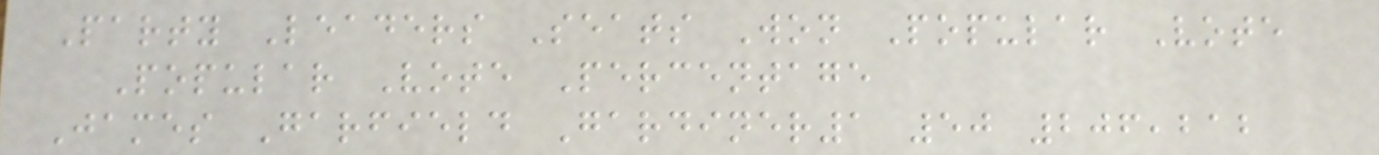Party Leaders Seats Won Popular Vote
Popular Vote Percentage
James Garfield Gardiner1 50 206,212
